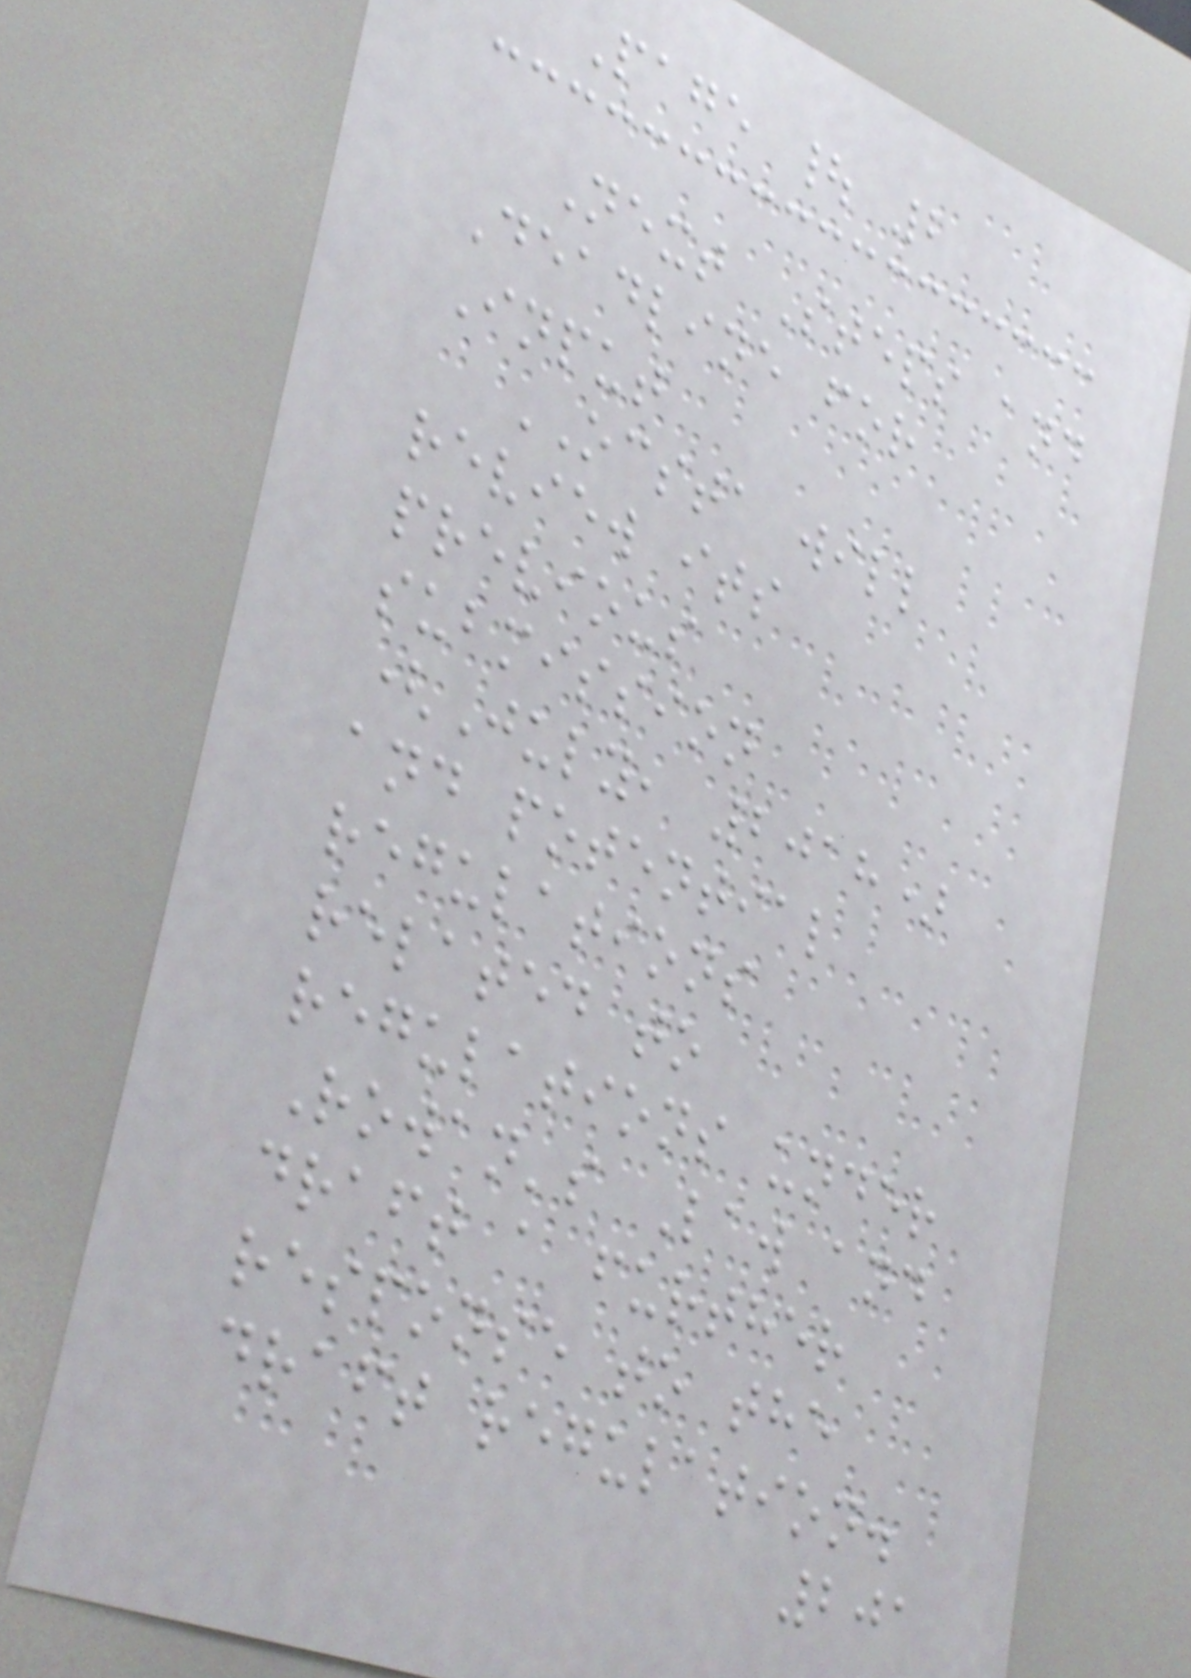Page | 2
Next Steps and
Deadline for
Input
OCSTA will
review its
previous
submission
(July, 2018)
and potential
regulations
related to
regulations under
Rowan's Law and
draft a further
response to the
draft regulation.
201
